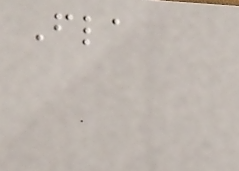Fla
